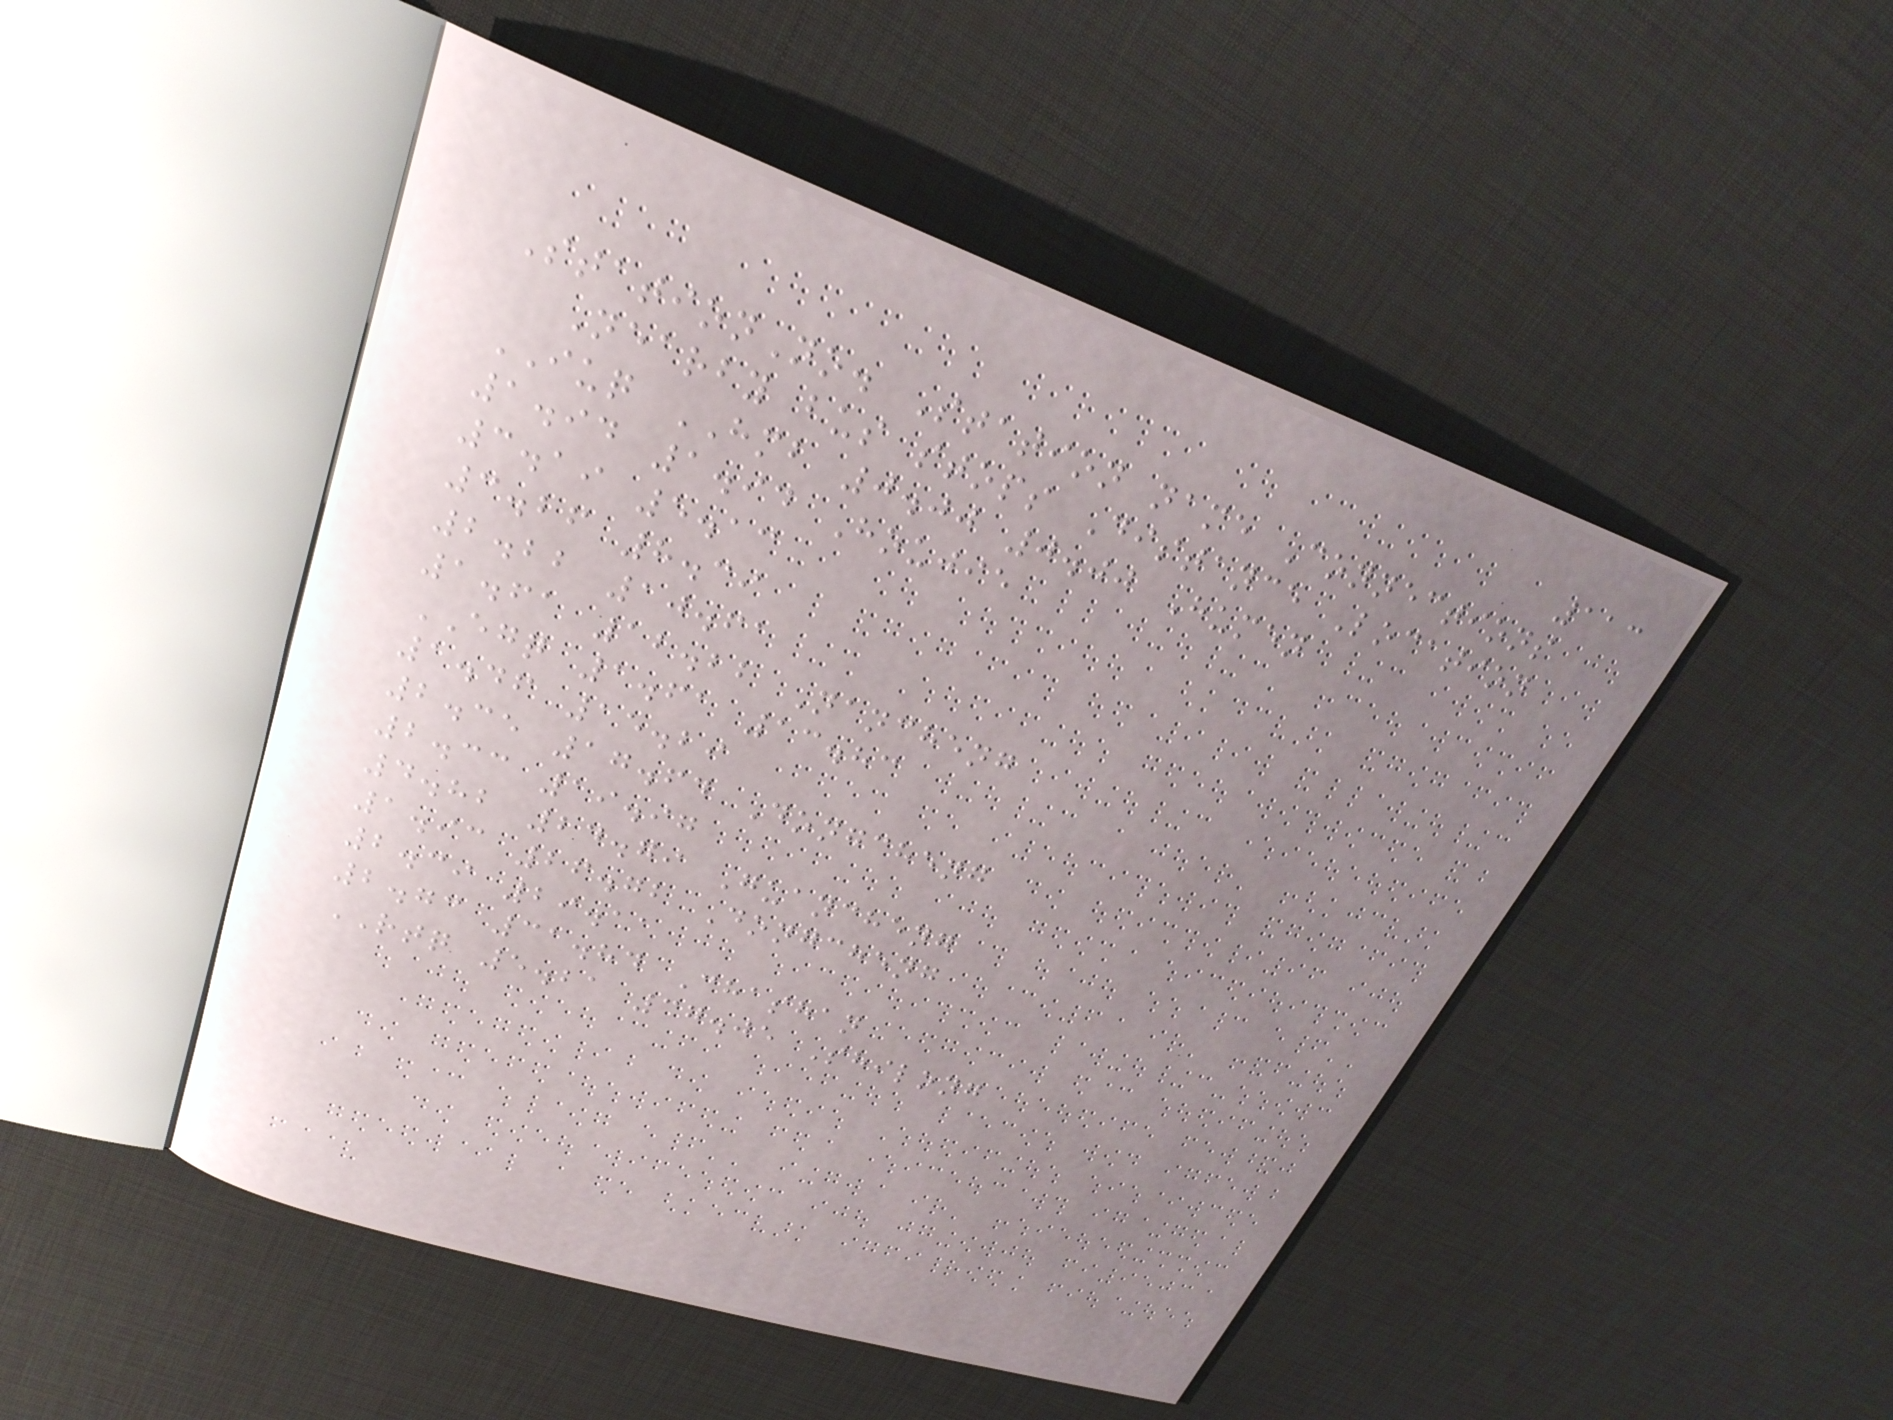113
StationNo. Station name Connections
Nearby bus stops Distance Location
IUQ HMB 0.00 0.00 Humen
1.94 1.94 Houjie
3.19 5.13
3.26 8.39
2.22 10.61
1.61 12.22 Nancheng
EGQ 1.61 13.83
1.46 15.29
2.35 17.64 Dongcheng
2.33 19.97
4.82 24.79 Guancheng
1.93 26.72 Dongcheng
2.39 29.11
2.73 31.84 Chashan
RTQ 5.21 37.05 Shilong
